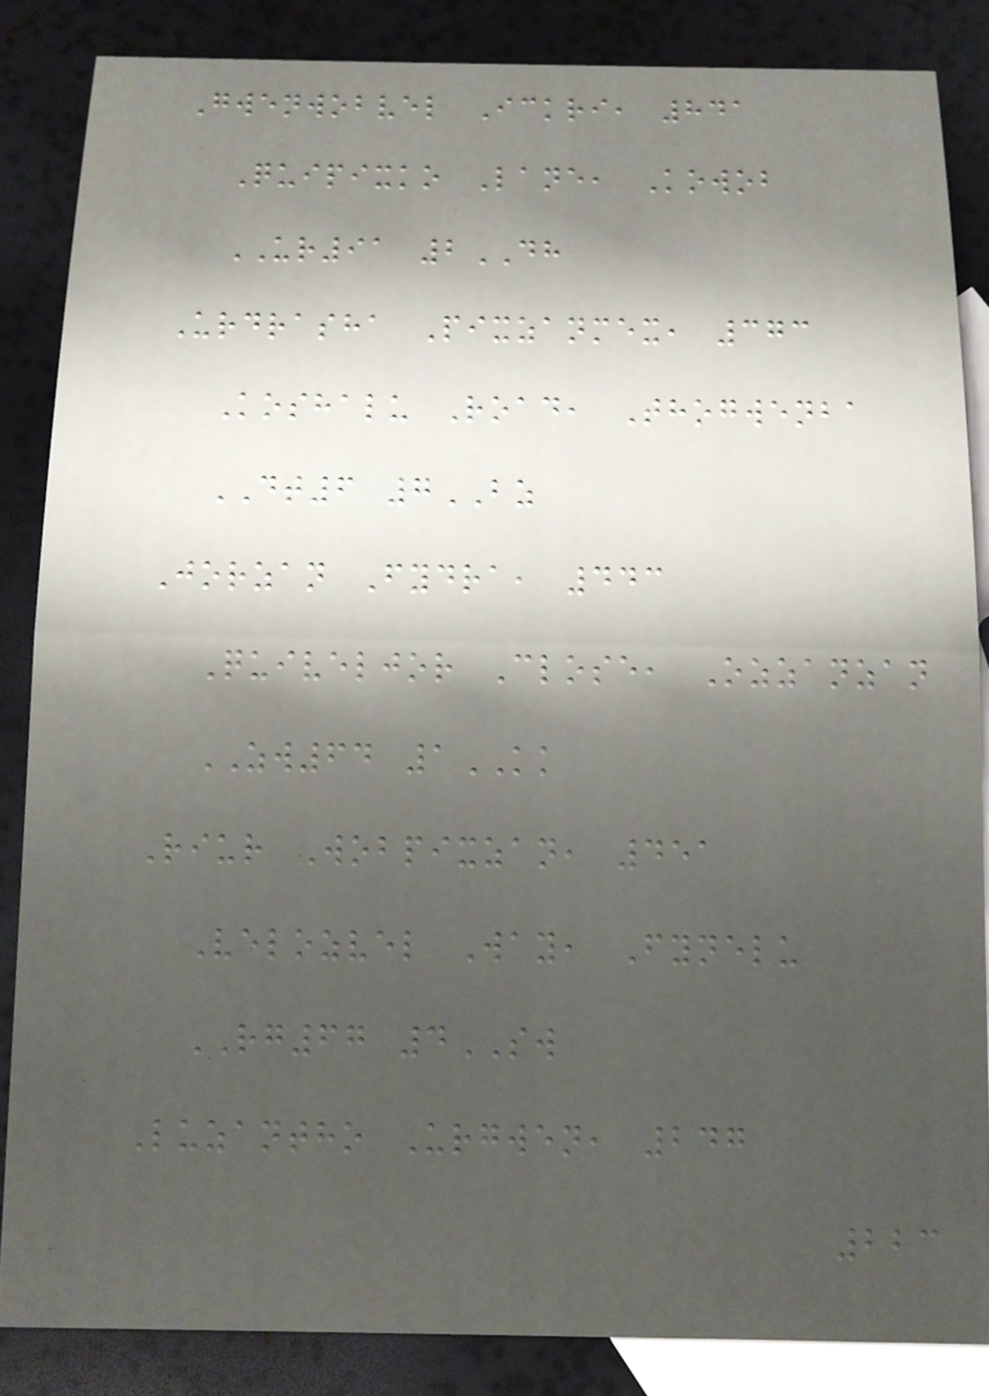Gwenwobvel Ickri, 841
Quipixko Lane, Kowob
UR91 2DH
Urdrasha Pixzanmex, 373
Koshalu Road, Thogwenba
DT6 7BZ
Jorzan Fydra, 443
Quiveljor Close, Ozzanzan
ZW64 1KK
Riur Wobpixzan, 451
Velozvel Way, Fynelu
RG67 4SW
Luzantho Urgwen, 247
223
